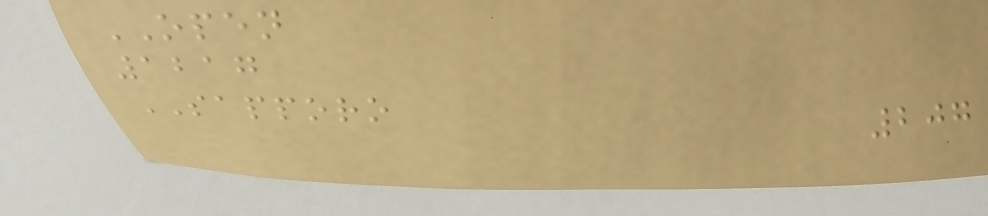OPEN
1217
SAPPORO
207
